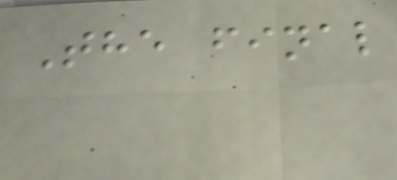The final
